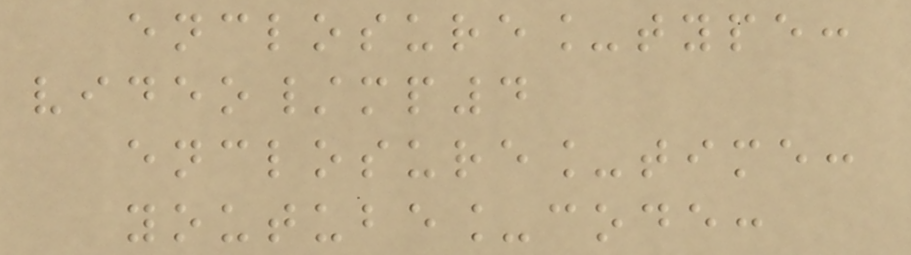enclosure_type:
video/mp4
enclosure_time:
youtube_code:
